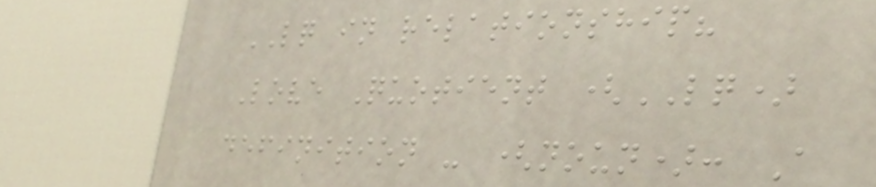LQ in relationship?
Love Quotient (LQ)
definition - (noun): A
